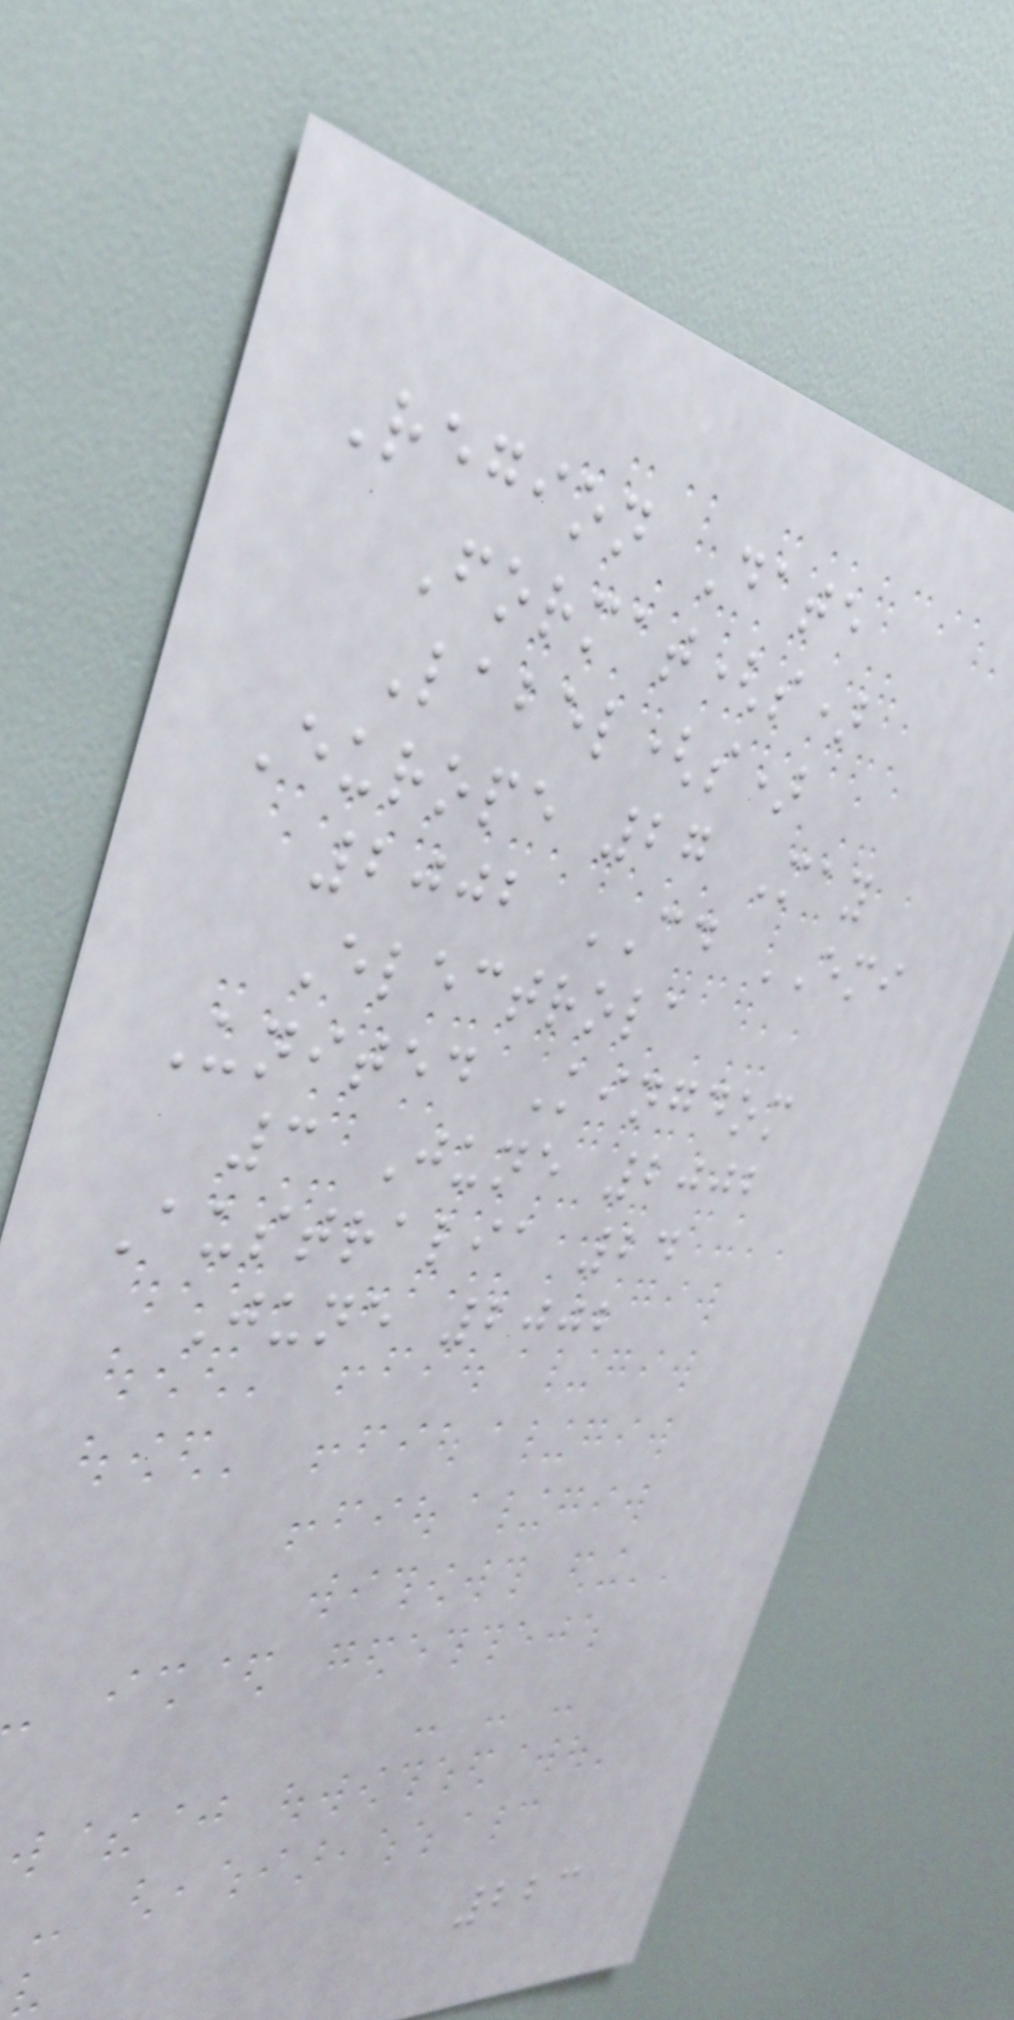Region Date
Format(s)
Label(s)
Europe 27 May
2002 CD EMI
Electrola
United Kingdom
3 June 2002
Australia 24
June 2002
223
